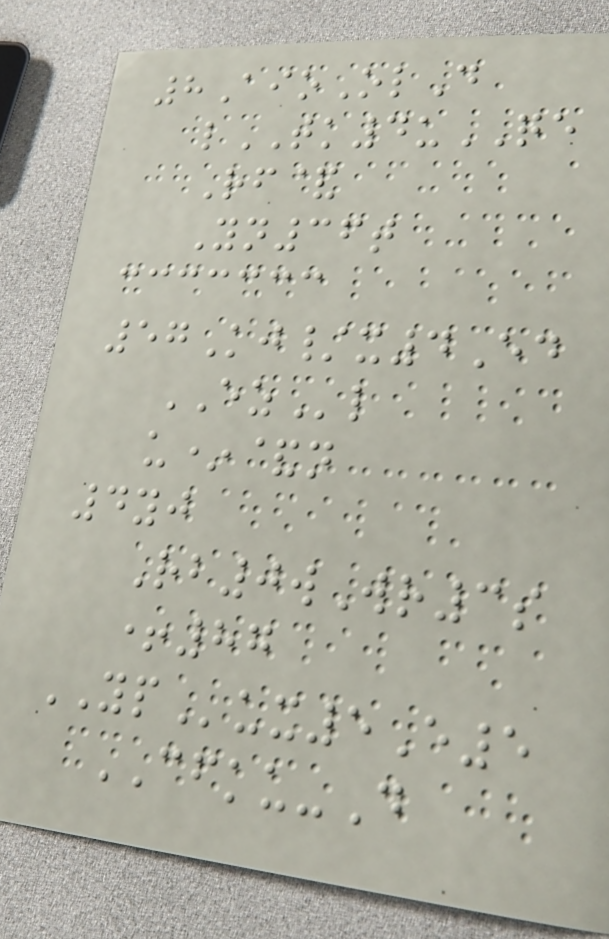8AioOlD
lTK4uQE
Rf&
Yn36t
57Kj/x4Ed
EZl
u*&n
4yj
Rb0wWr3s
+87
YPux5E5
CFKU-D
